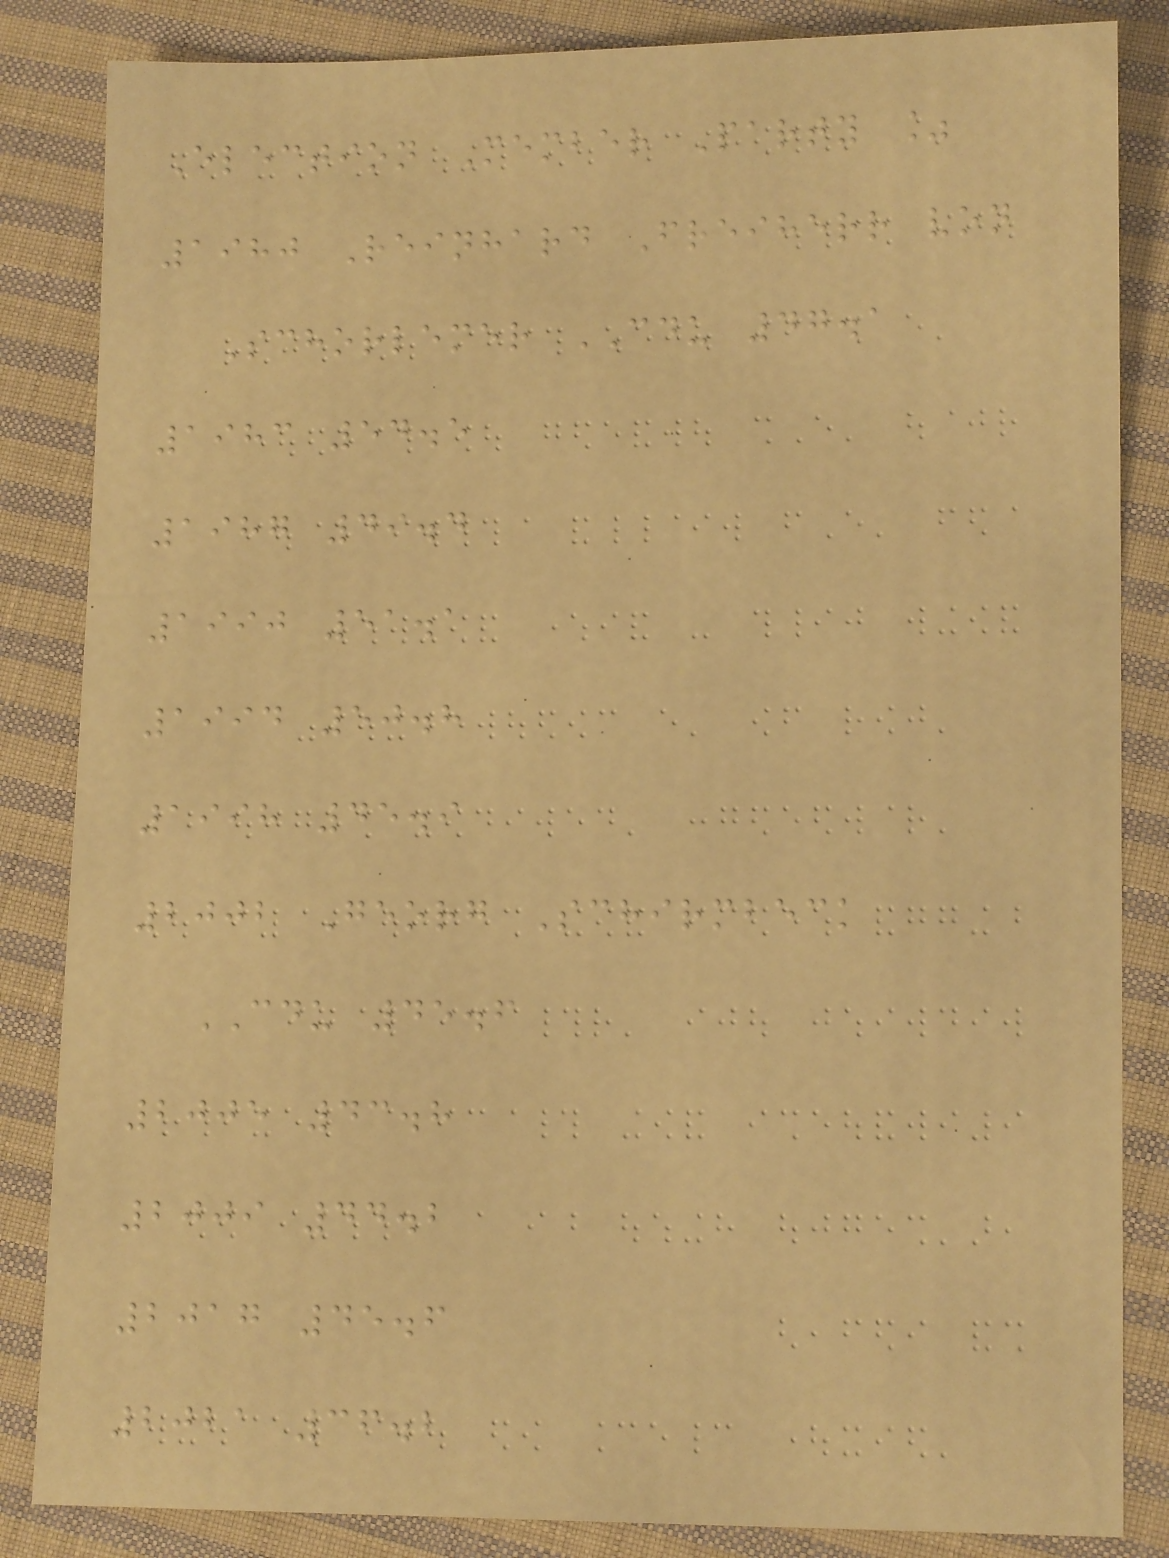Election Member Party %
1980 Reinhard Freiherr von
Schorlemer CDU 47.1
1983 54.5
1987 49.4
1990 51.1
1994 50.8
1998 45.9
2002 Georg Schirmbeck
CDU 45.6
2005 43.8
2009 44.2
2017 45.6
2021 36.2
